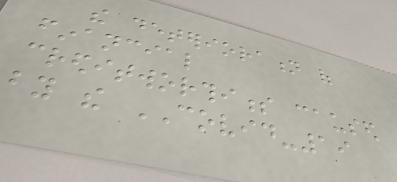the deterioration of
financial
creditworthiness caused
by the COVID-19
